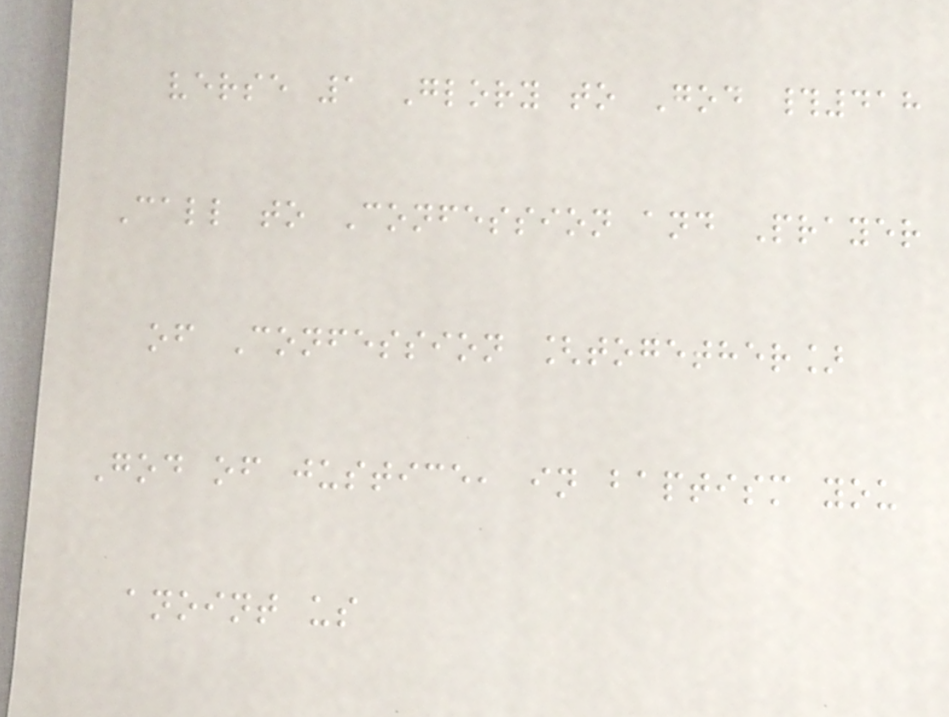verse 1 Glory to God #418
Call to Confession and Prayer
of Confession [together]
God of justice, in baptism you
anoint us
